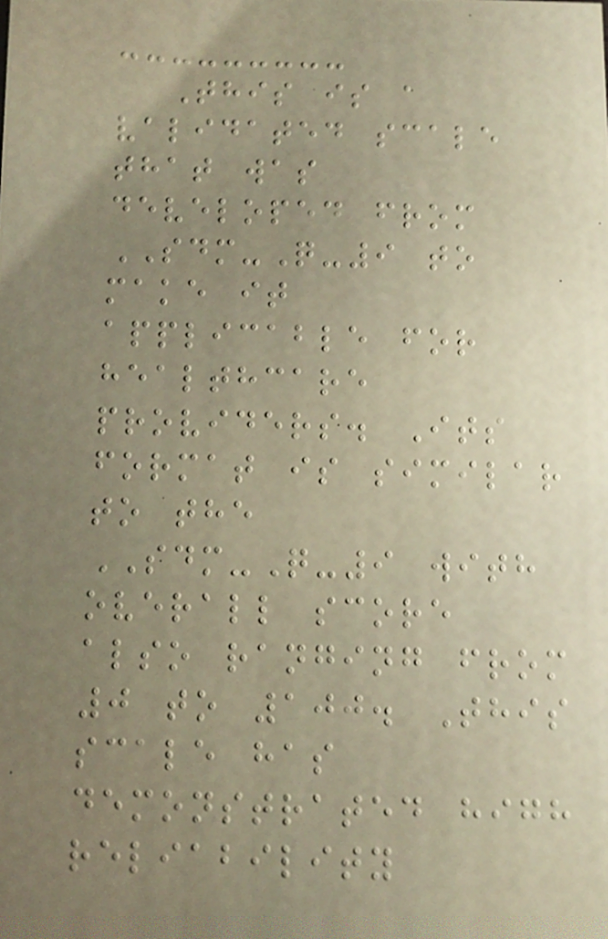This is a
validated scale
that was
developed from
SDM-Q-9 to
make it
applicable for
healthcare
providers. Its
format is similar
to the
SDM-Q-9 with
overall score
also ranging from
0 to 100. This
scale has
demonstrated high
reliability
